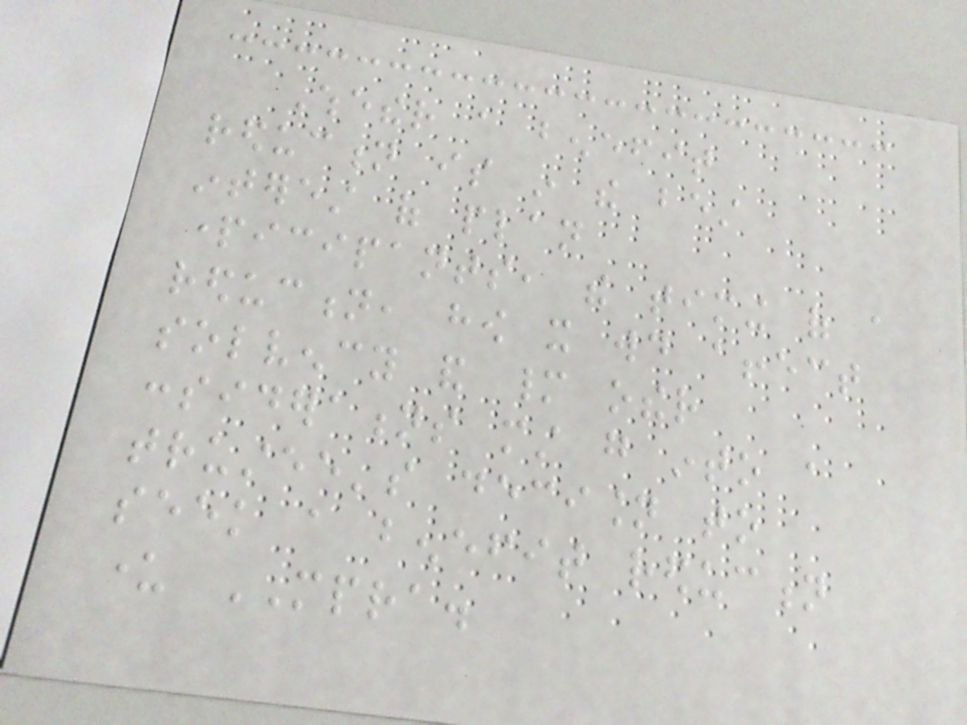Whether a benefit
reduction is in the best
interest of plan
participants, the timing of a
reduction, how it would affect
solvency and many other
considerations must go into a
trustee's decision to
seek a benefit reduction
under MPRA.
